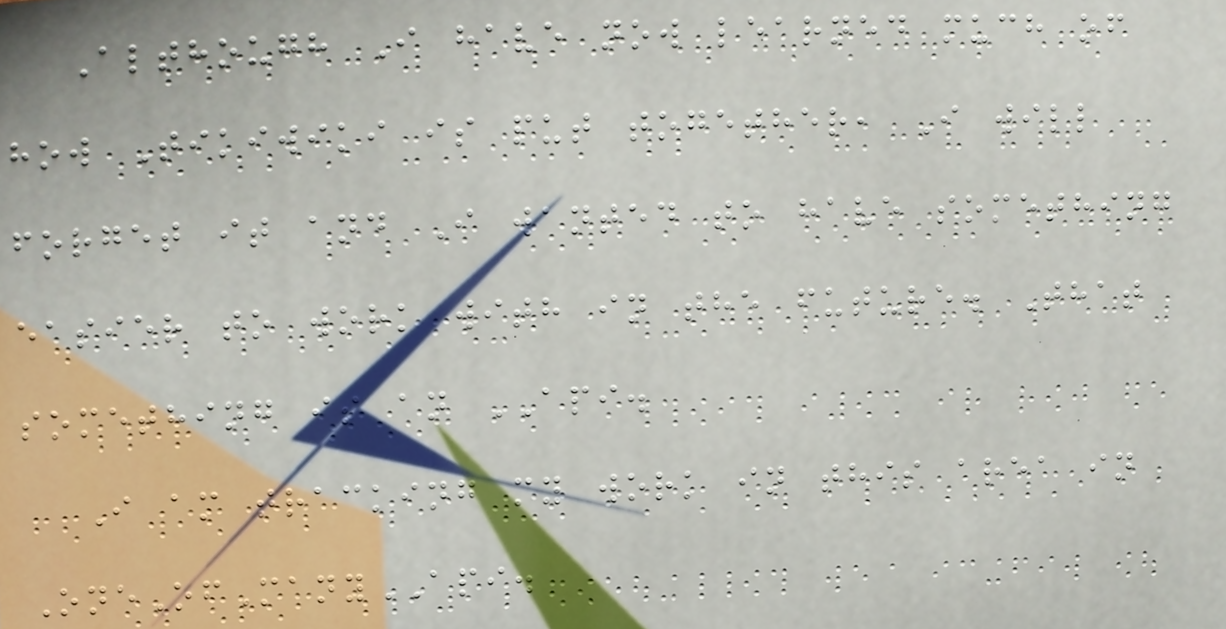Although I have now learned much of
how Tikiwiki is put together, I will
forget it and I wanted to have something
easier to work with in the future. That
something is an API.
I am tracking my work in this area in
OneOfManyAPI.
